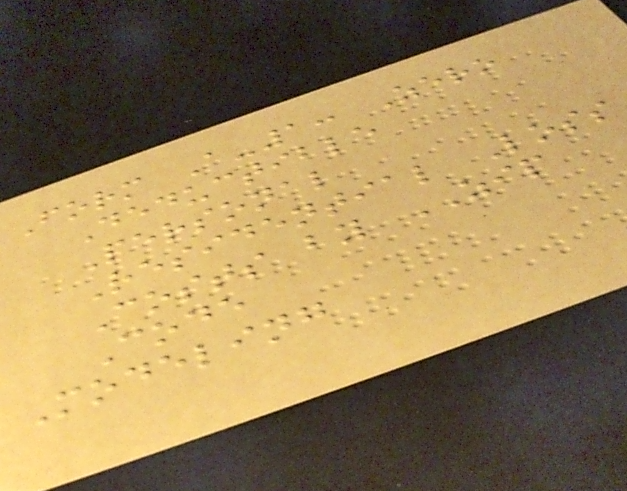Form A-1: Zero
Deductible
Personal
Residential Loss
Costs by ZIP
Code
Modeling
